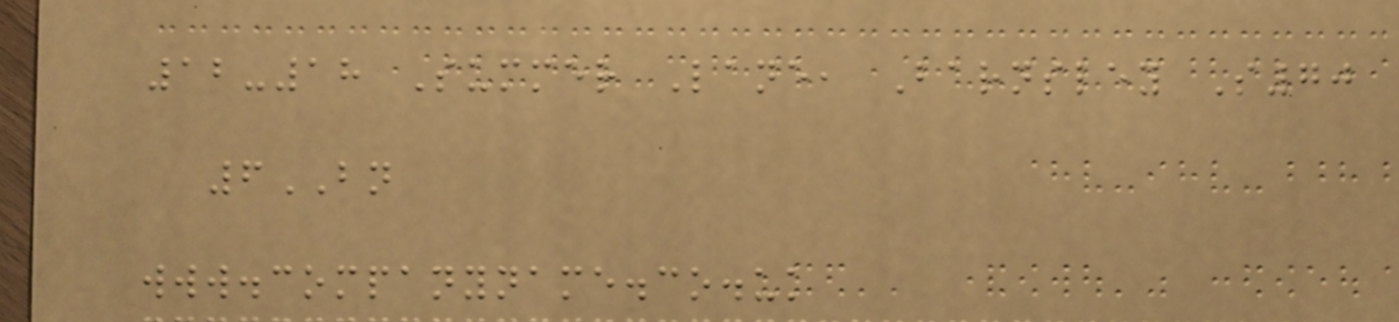12-18 Summer Lane, Barnsley S70
6BN
www.companyname.co.uk
